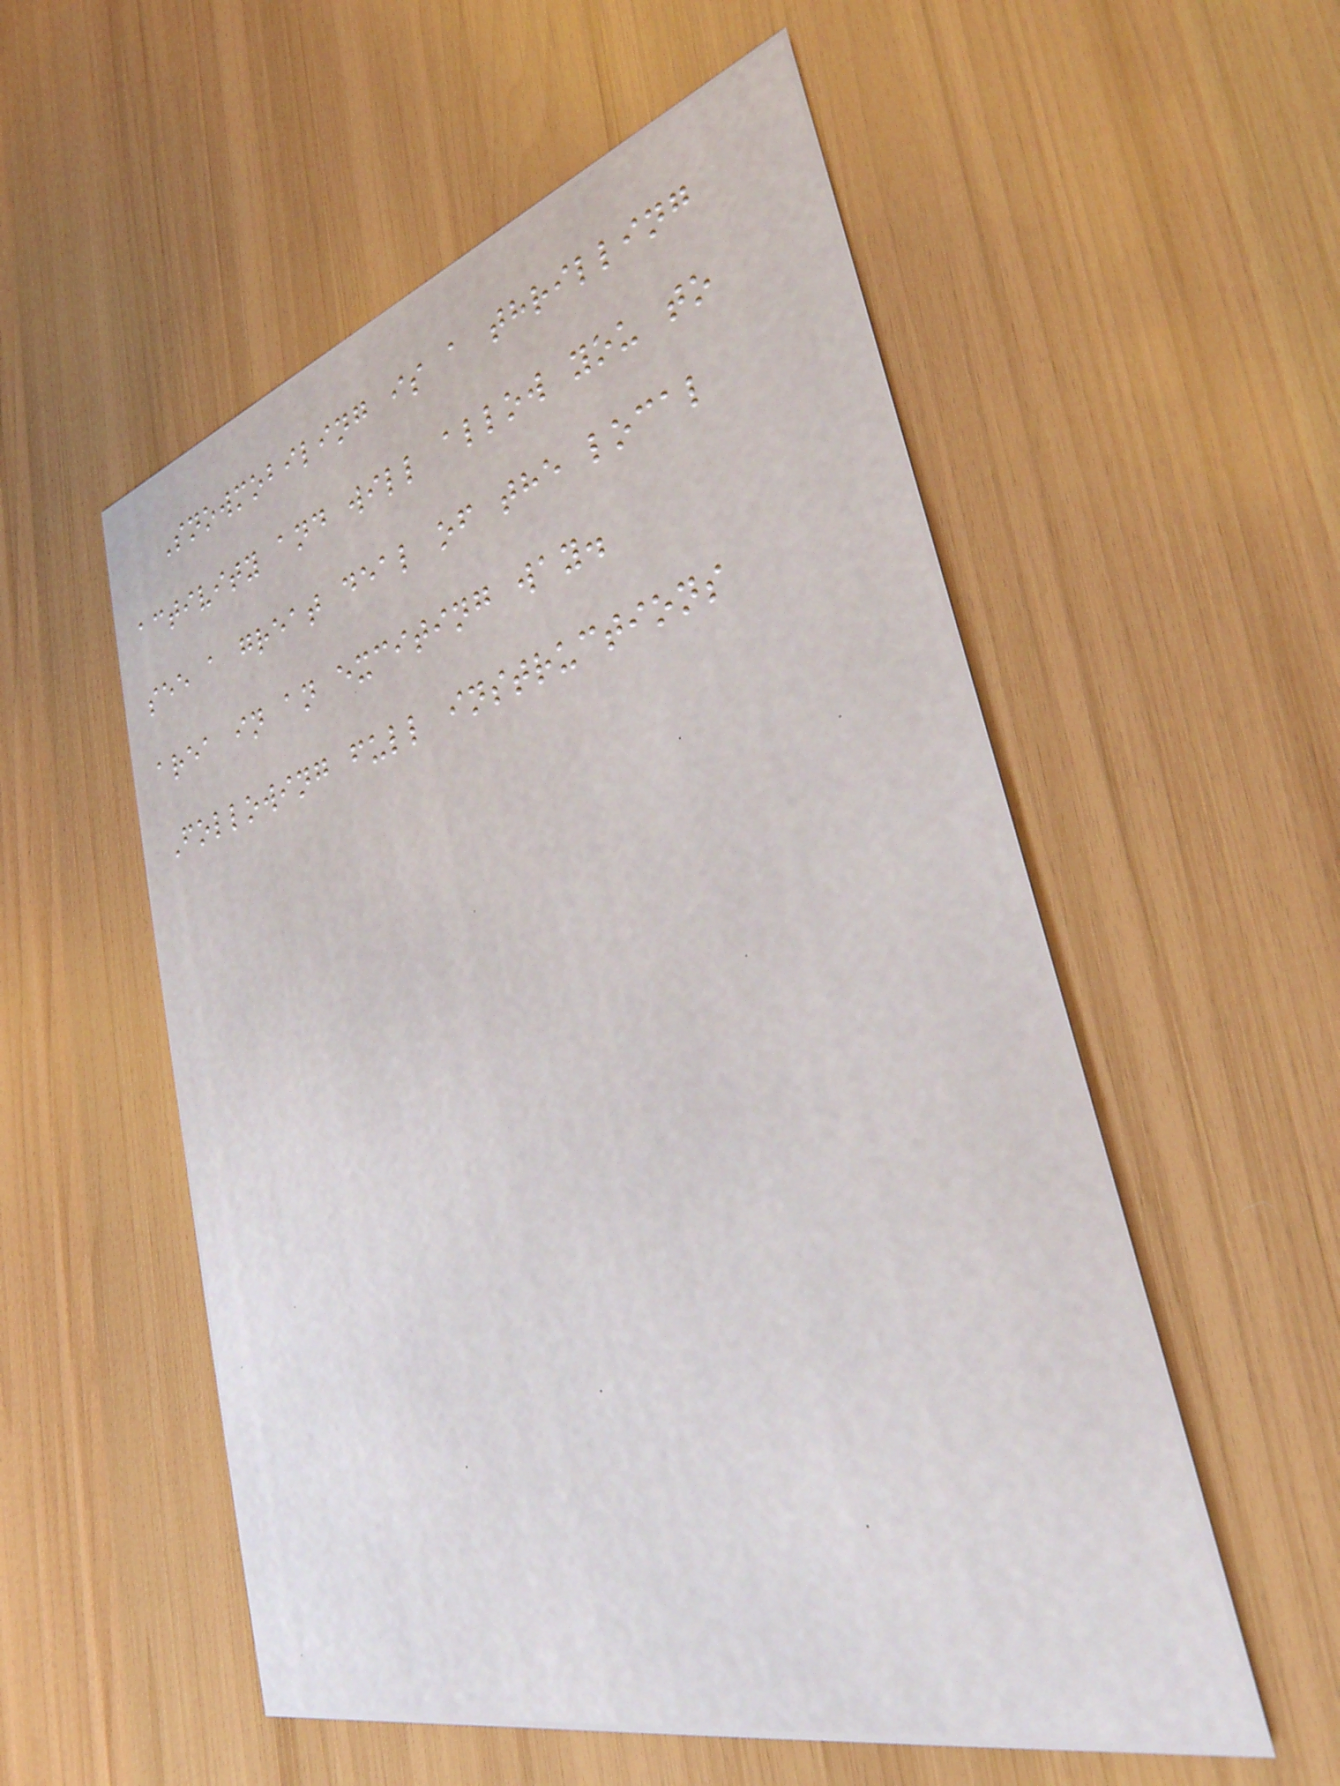Snowmobiling is a thrilling
activity and will allow you to
see a great deal of the local
area in an exciting way.
Following full instructions
